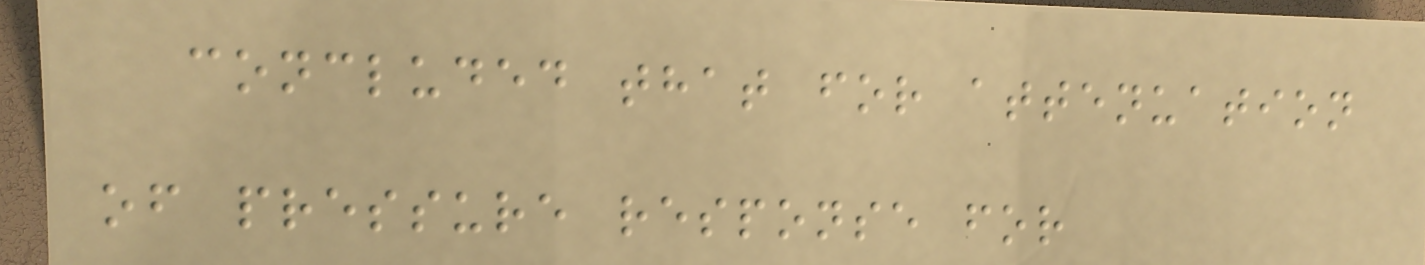concluded that for attenuation
of pressure response for
